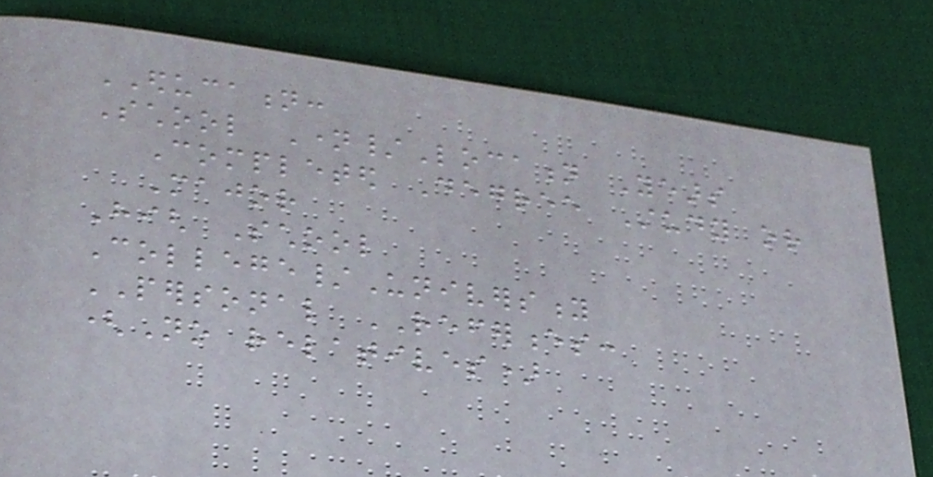EDUCATION:
School Name/Location Years
Completed Degree Study or
Major
High School
College/University
PERSONAL REFERENCES:
(No relatives)
